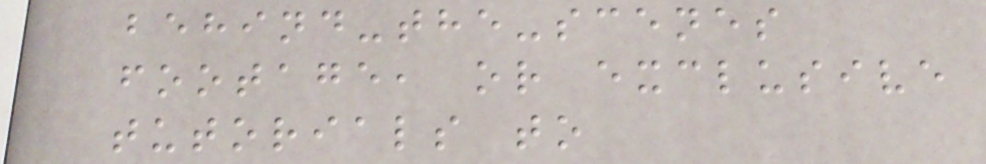behind-the-scenes
footage, or exclusive
tutorials to
